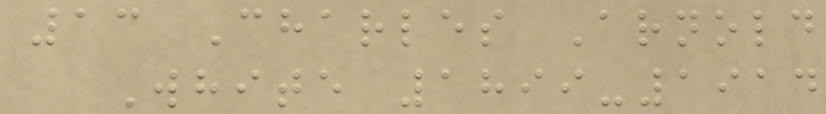13 Charles Arnold
White 1899-1914
